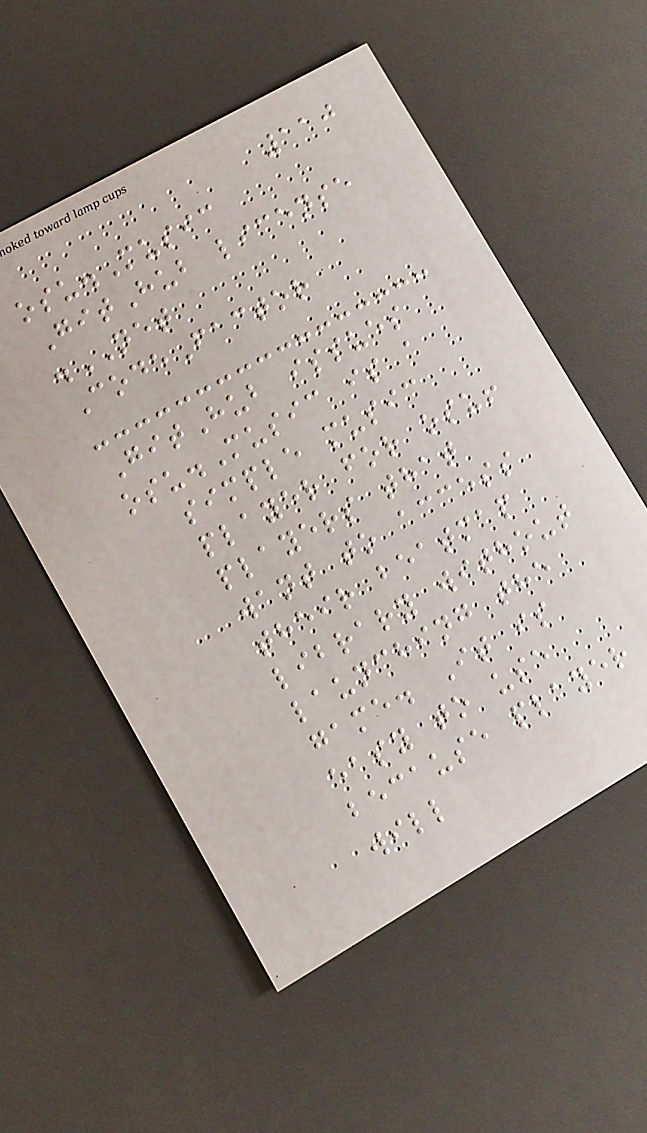110
osu.Music
GitHub license
.NET
CodeFactor
GitHub issues
osu.Music is a
simple music
player for osu!
players that
want to access
their beatmap
library without
launching the
game. It is
easy to use
because player
will
